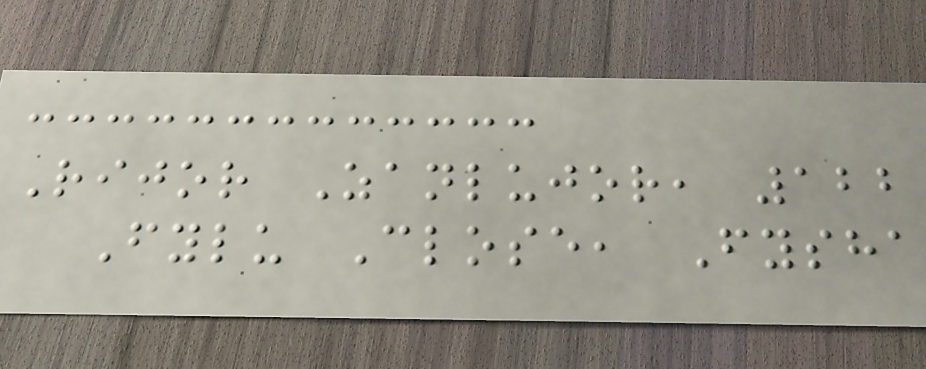Rijor Zanlujor, 122
Fylu Close, Fysha
